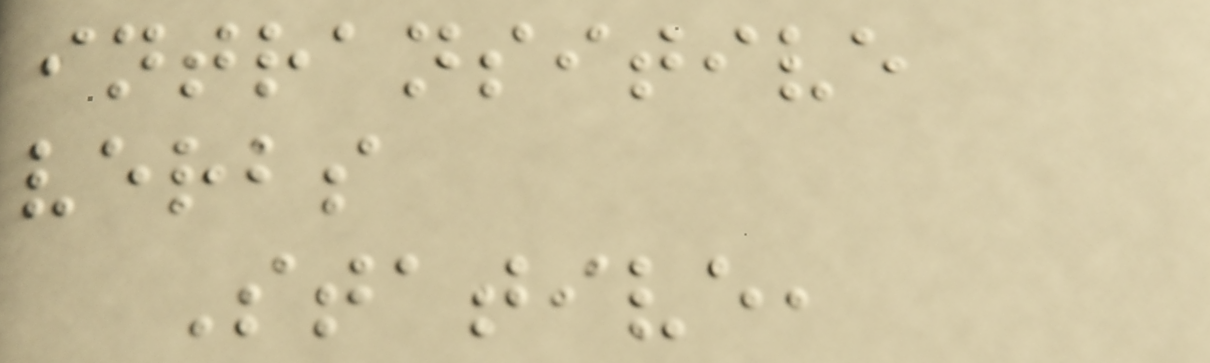intransitive
verbs
Stative,
